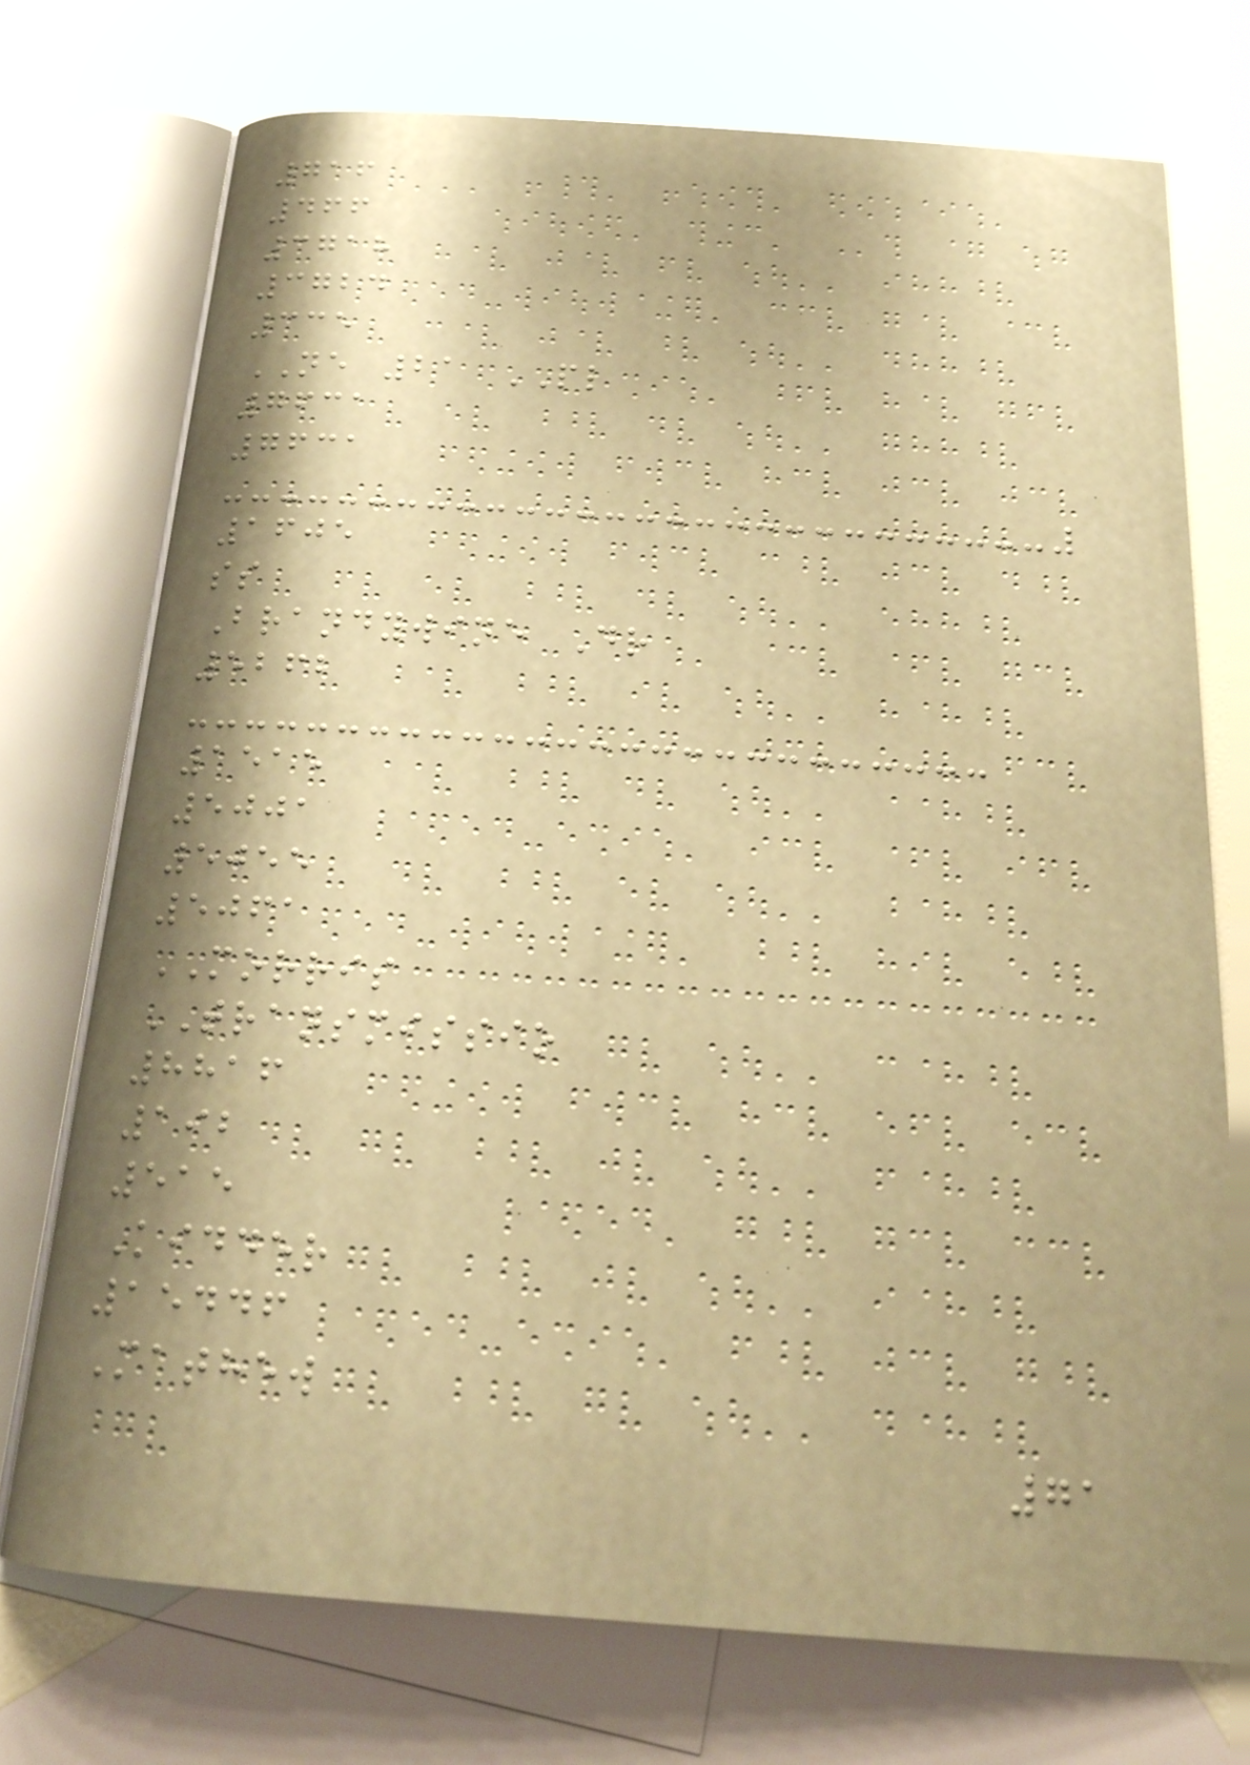716
466
3718
3724
335
NE 21 PL
7631
7631
1605
ss
Brandywine Dr
5262
1515
5001
5055
5061
MORRIS
TRANSMISSIO
8816
192
515
Kidder
15446
Mathew
71
